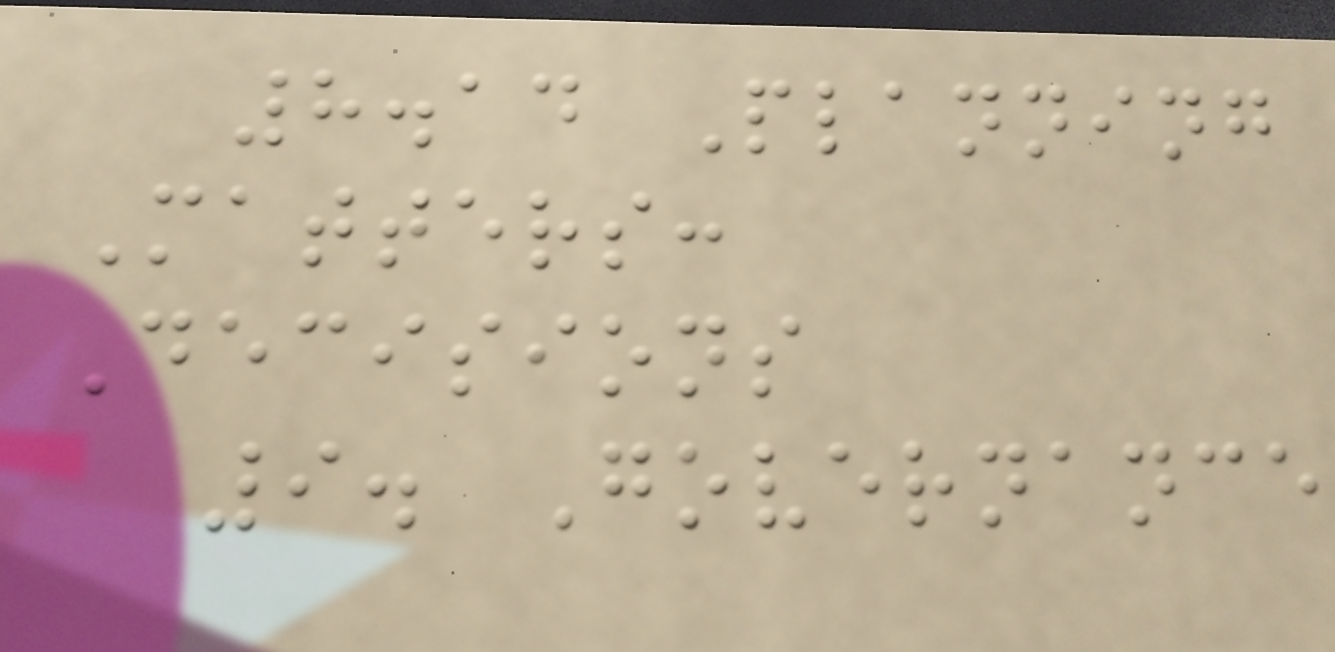8.14 Planning
Matters:
Decisions
9. Governance
